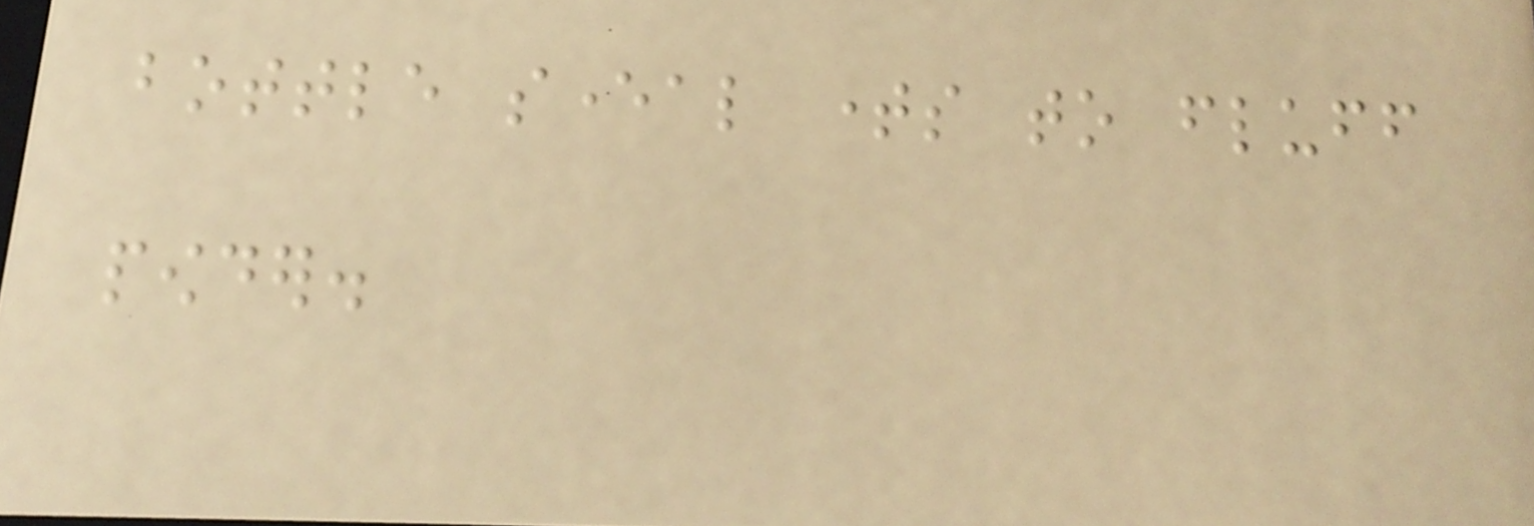bottle several times to fluff
powder.
